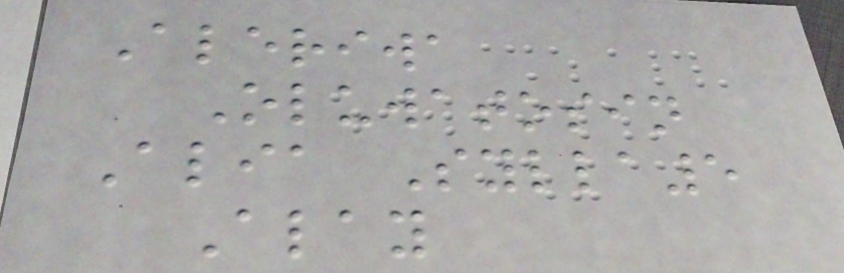Aleriwa
Oluwatosin
Alia Sylla5
Alay
